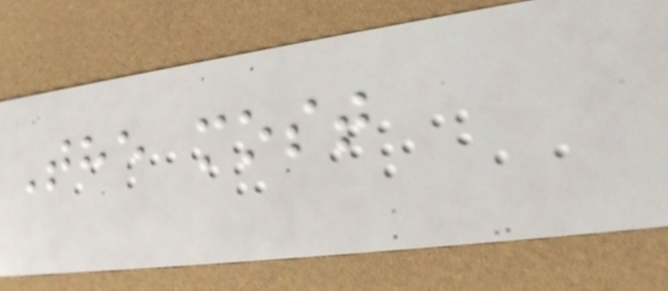The most
